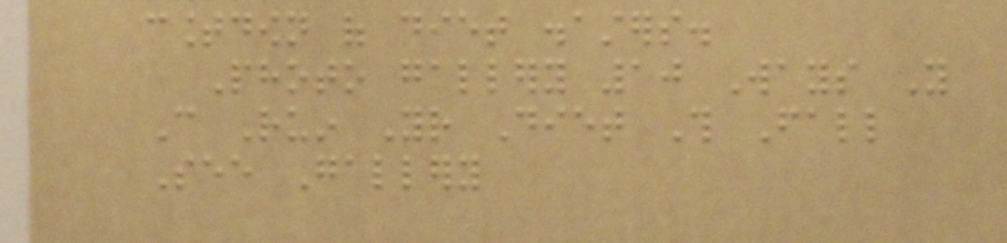countdown of diet disasters.
Photo gallery 10 Ways You
Can Ruin Your Diet This Fall
See Gallery
